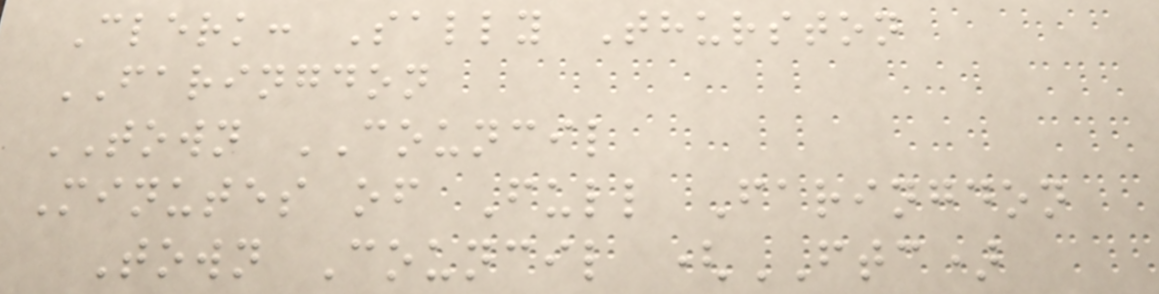Clerk: Sally Thurston
FARINGDON
TOWN COUNCIL
Minutes of Full Faringdon
Town Council (FTC)
